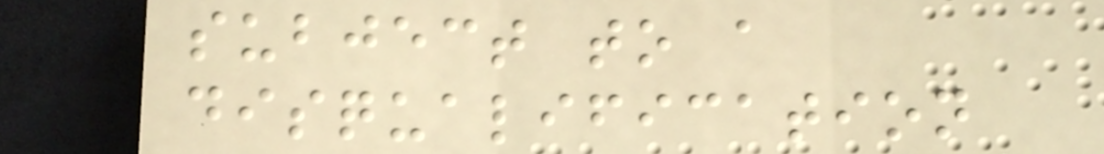subject to a
disqualification
